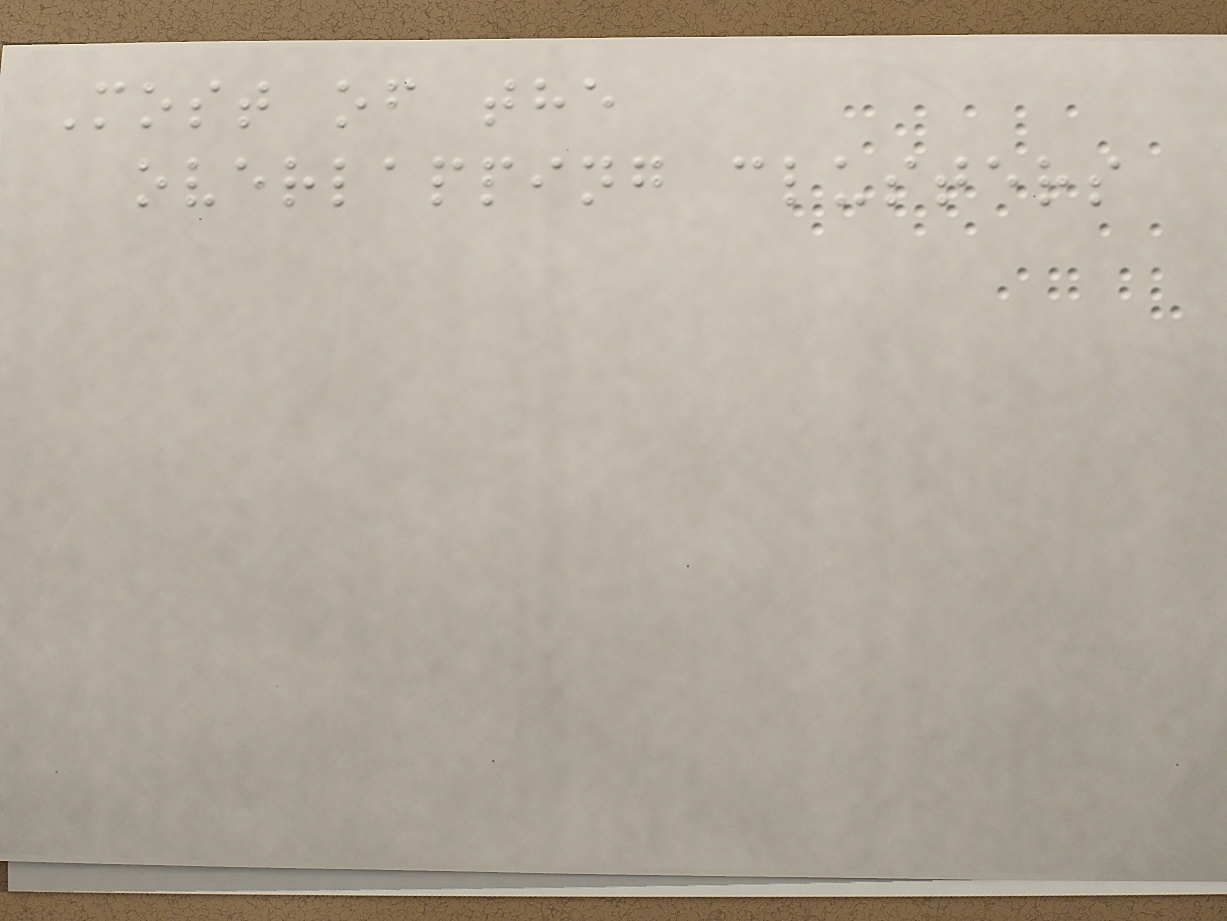Most of the
overlapping clusters
